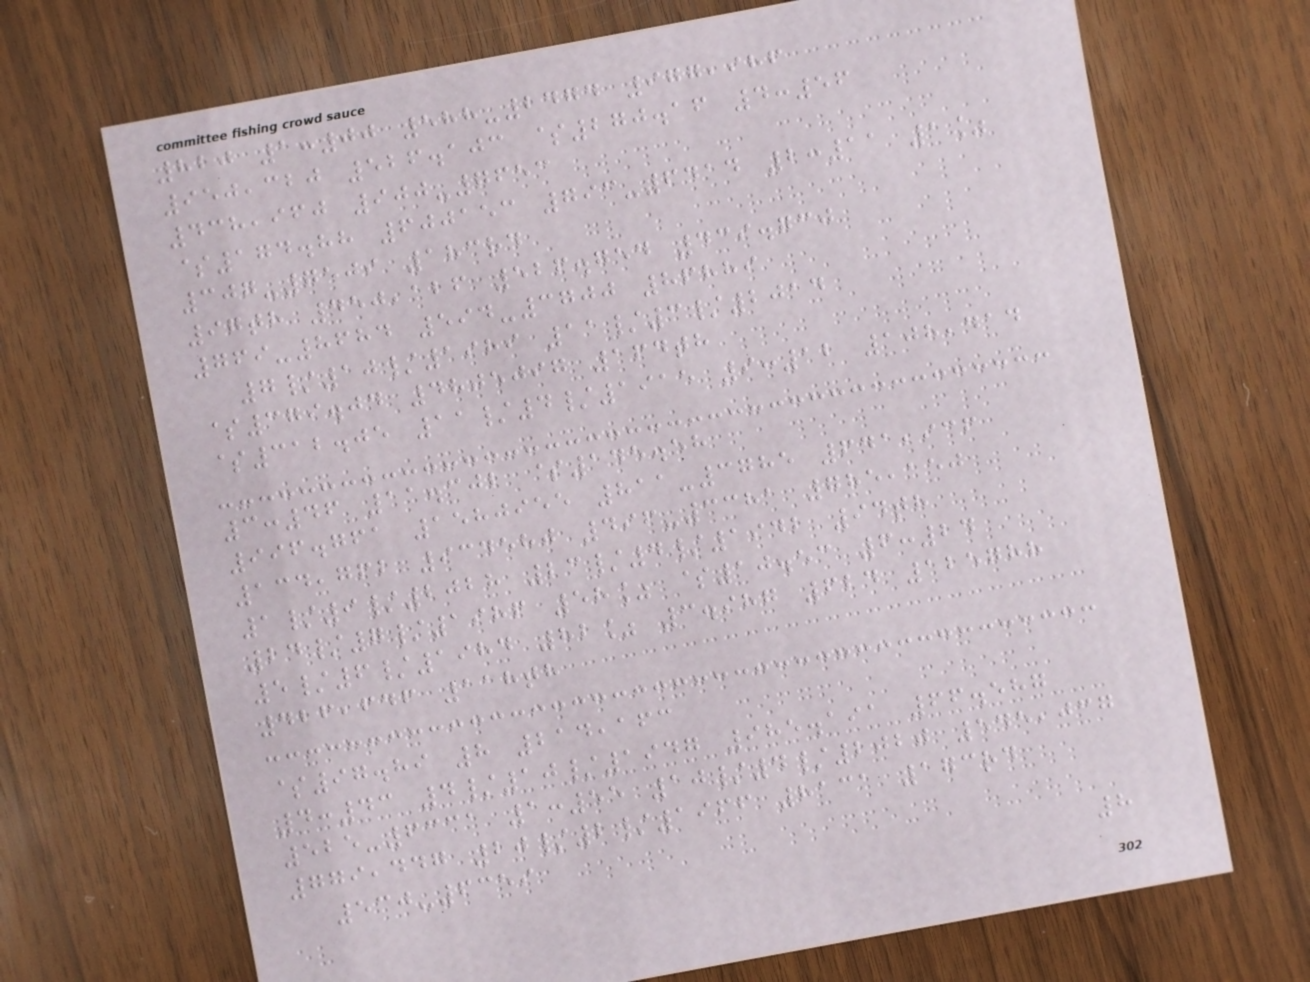820 1:00 588-2474 977,986
950,320 526.103 $270.16 4:56
438,960 900-7653
$174.88 600153 793-6414 2:11 1%
307-7509 183rd
97th 450,126 526.754 439.730
769-8684 594-3700 86889
7/10/1989 11/3/2014
$379.04 4805097 164th
$312.05 11/4/1915 9:12 108,414
3:46 11.302 $145.58
996.761 1580955 811-3785 641,936
134,762 934580 496-3381 785,150
1/9/2028 23/4/1942 94th
24/7/1986 58% $10.53 6:24
5/6/1984 82% 3.987 624 125788
426,646 118th
$97.89 8 214,163
4:43 4/10/1947 985.191 66.587
525-6331 1:55 10/4/2020 545,037
779,447 20/2/1966 8131 173rd
530-6359
8
